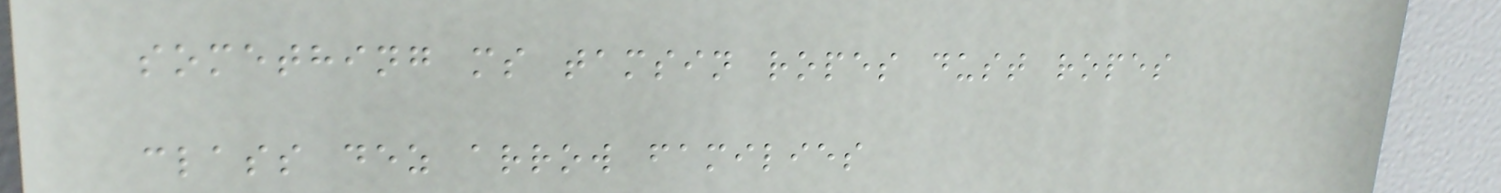something ms tamsin ropes dust ropes
class dez arrow families
